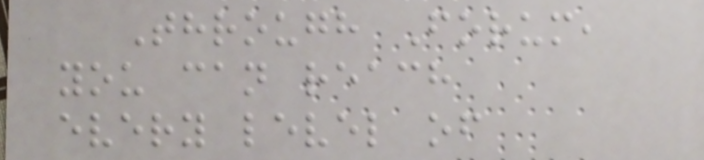Through Forum,
you can reach
every level of
